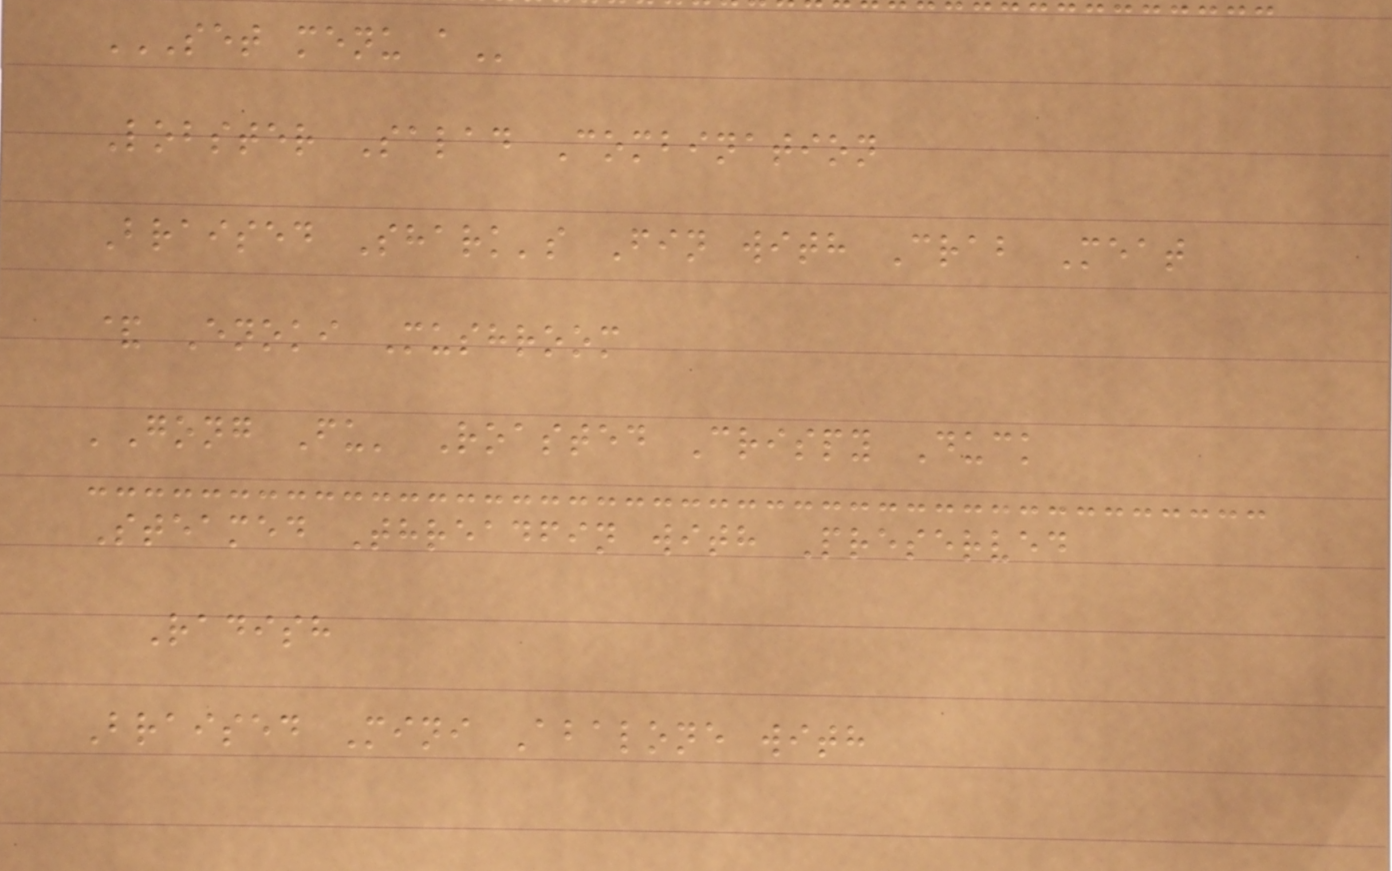SET MENU A
Lobster Salad Combination
Braised Shark's Fin with Crab Meat
& Enoki Mushroom
'Gong Fu' Roasted Crispy Duck
Steamed Threadfin with Preserved
Radish
Braised Mini Abalone with
